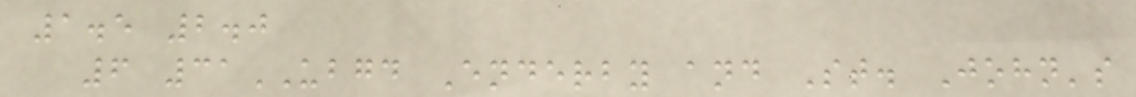1.5 2.0
6 31UBGD Enderby and St. John's
